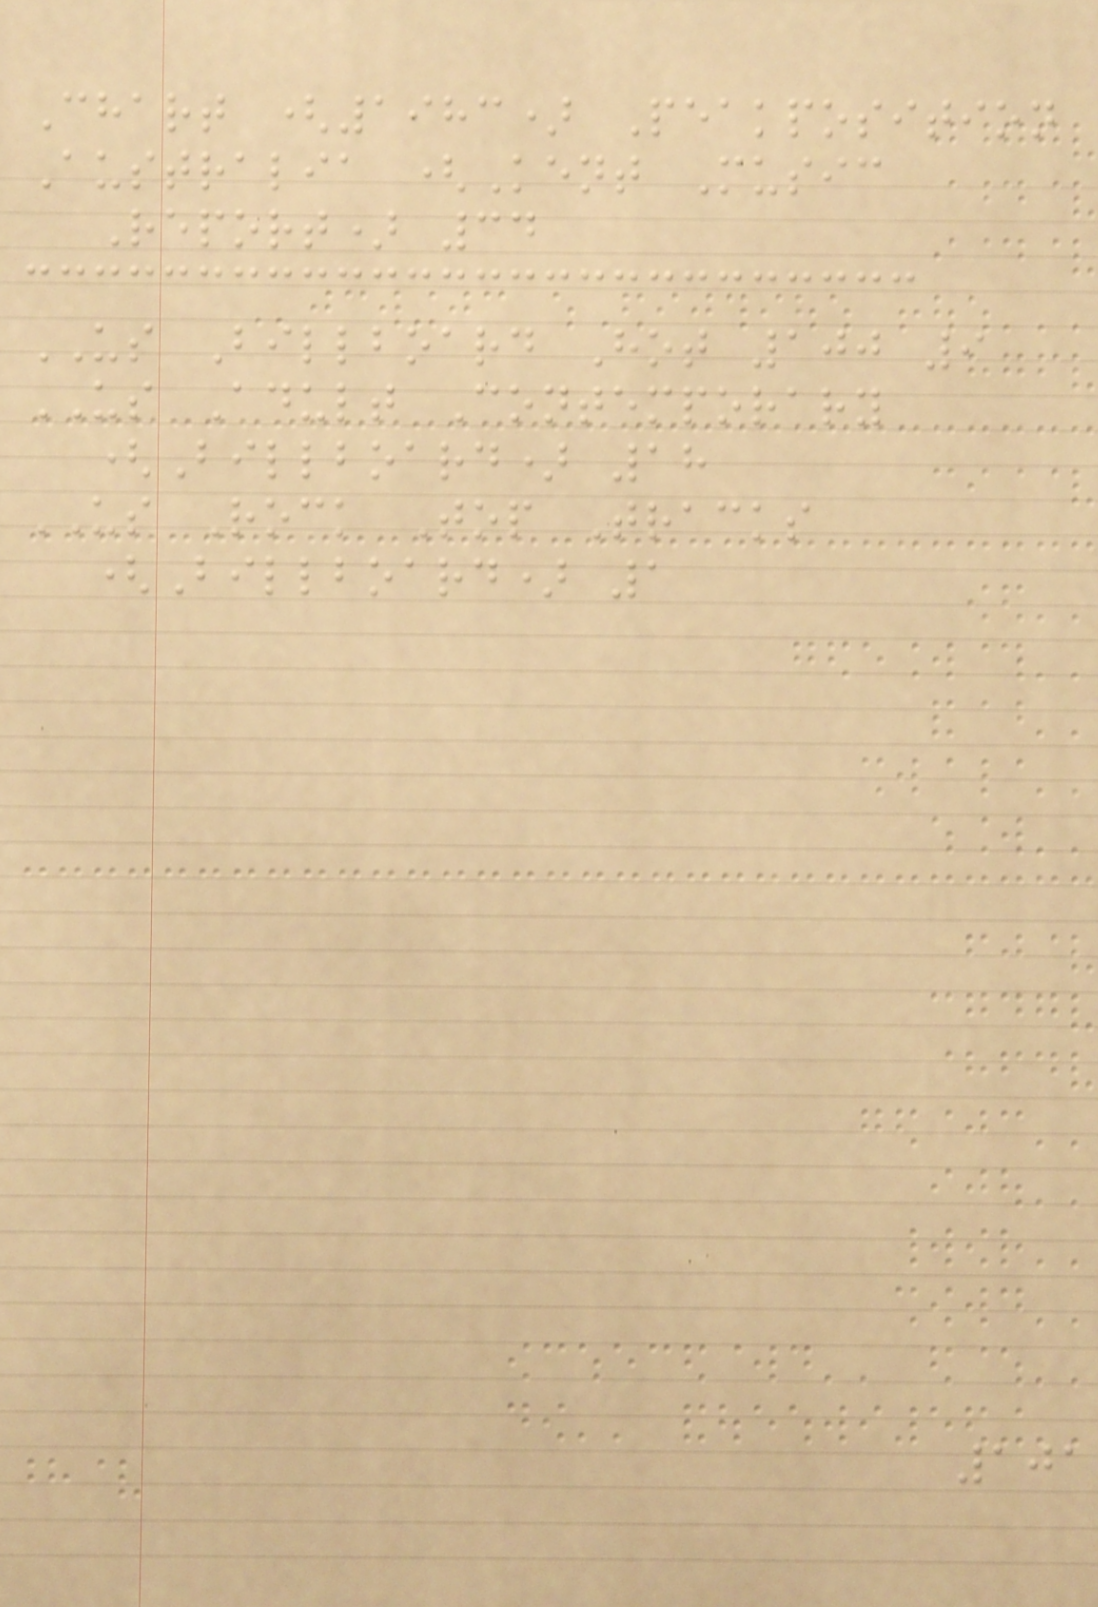Chart (1983) Peakposition
Australia (Kent Music
Report) 34
US Billboard Hot 100 9
US Adult Contemporary
(Billboard) 18
US Rock Top Tracks
(Billboard) 1
101
